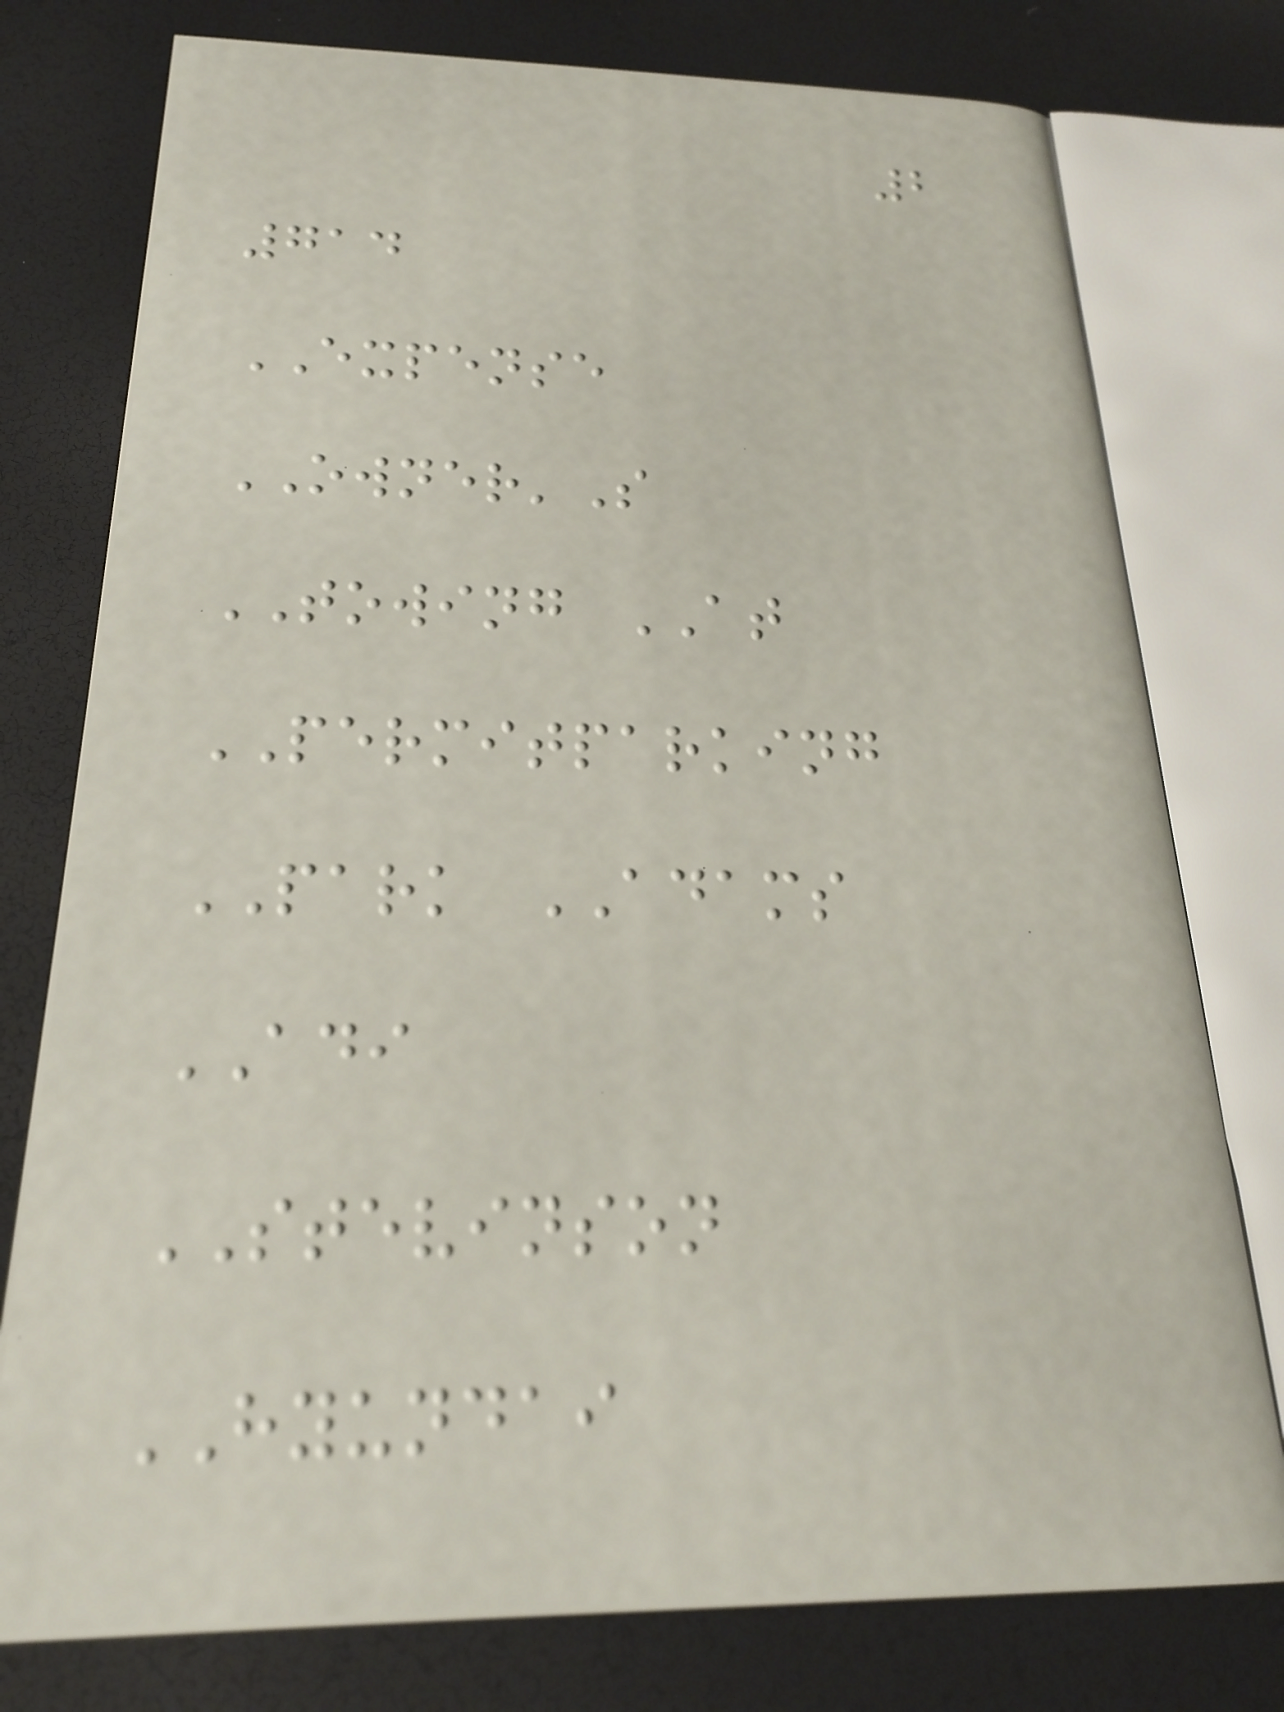2
714
EXPENSE
OWNER'S
TOWING AT
PERMITPARKING
PARK ADAMS
ADI
STEVINSON
HYUNDAI
